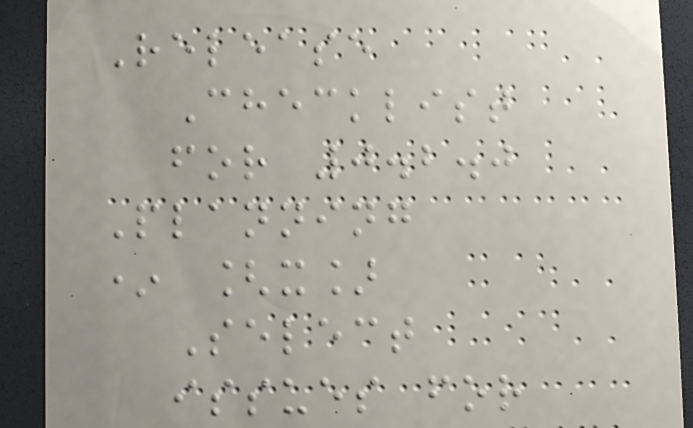Release
Checklist
for 0.2.0
Planning
* [x]
Select
issues for
